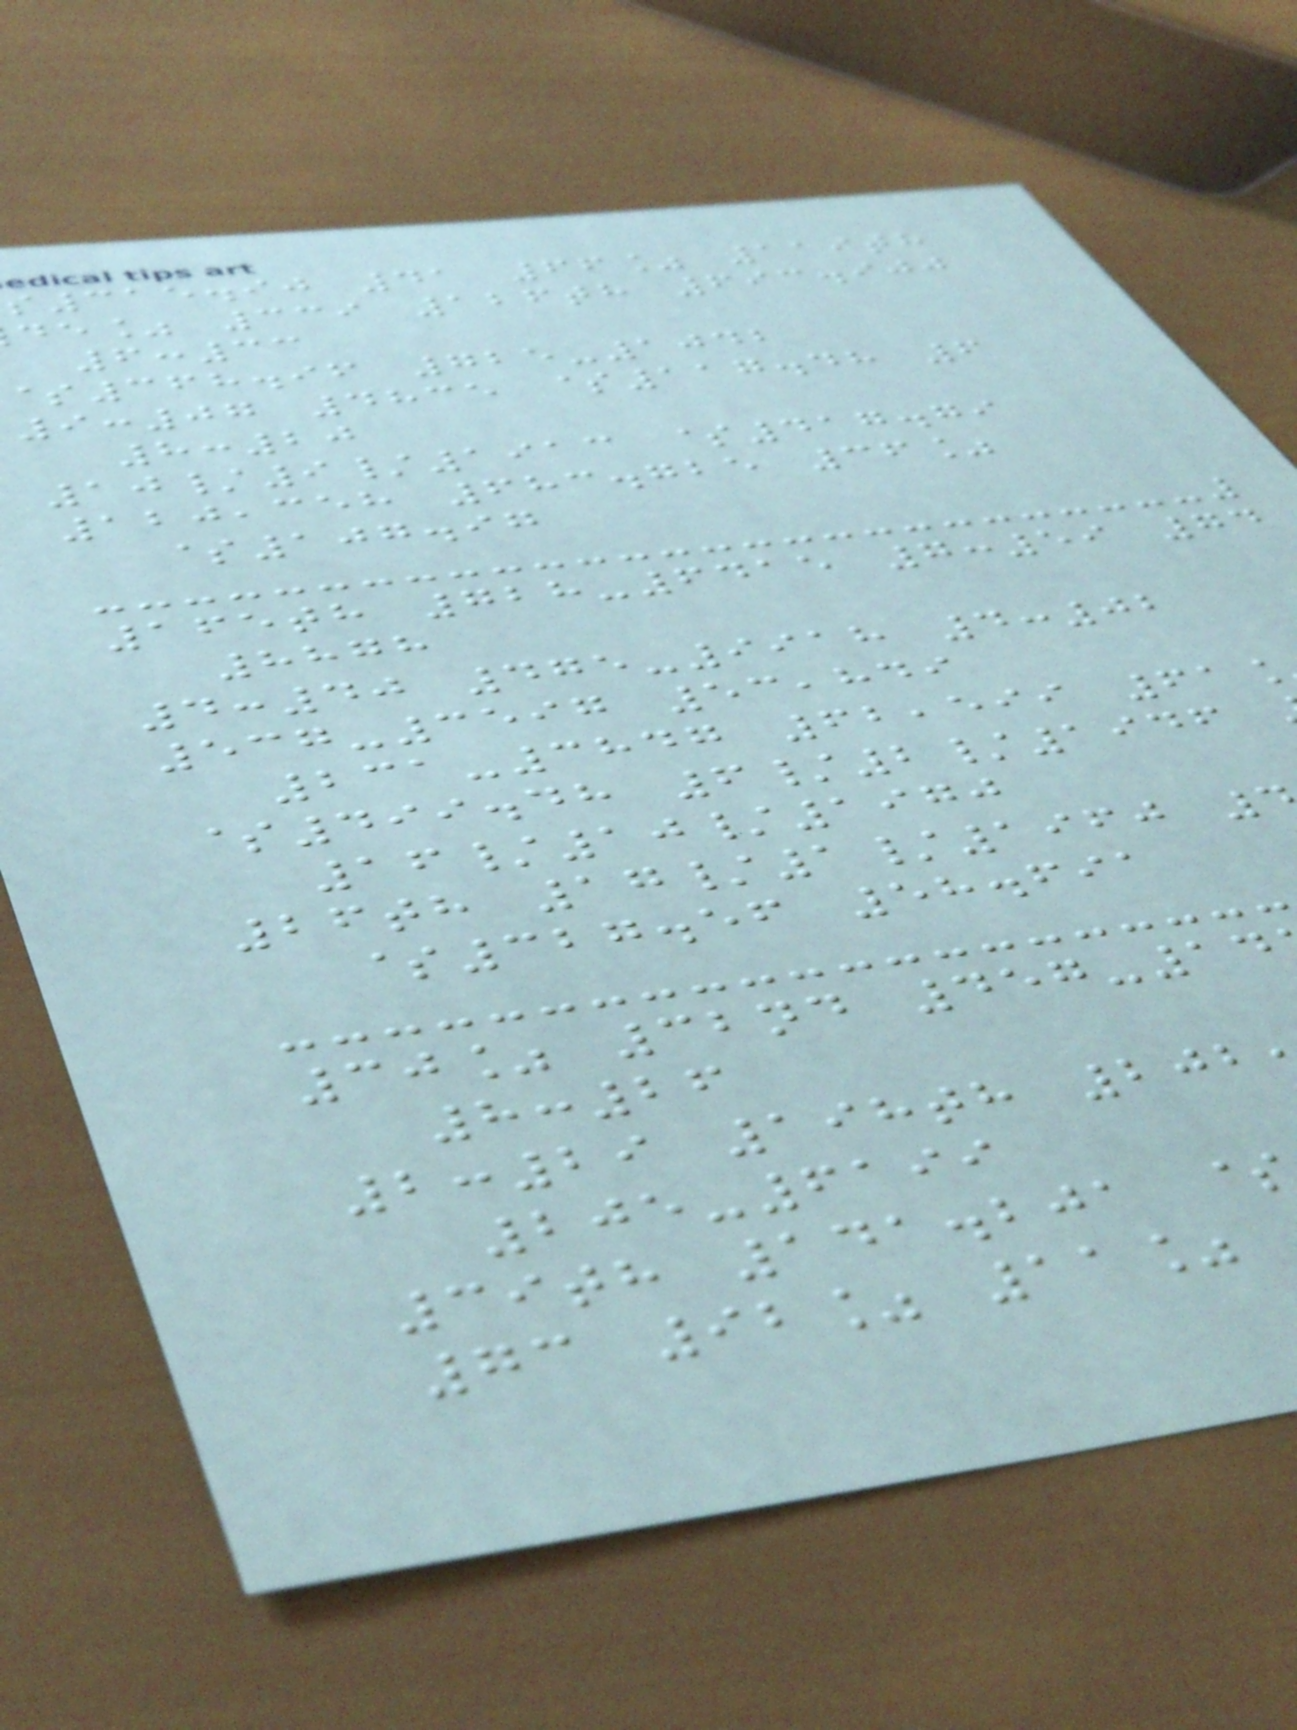315.90 41 66% 119th
de% 339 126th 693.900
6:33
$368.96 725-1042
9:07 4835 $117.48 6
8:20
10/9/1913 $417.79
120,358 683.725 36%
$107.97
165th 728-6415 7:59 74
8878
4:40 475-9918 4:02
537-3597 53,849
231-3847 62,599 61
$499.48 6/2/1946
16/10/1970
26th 17/1/1960
$327.56 58.691
30% 32nd 457-14
8:26
2:29 198th 202
205-6199
39th 141.201 $
73 92% 11%
